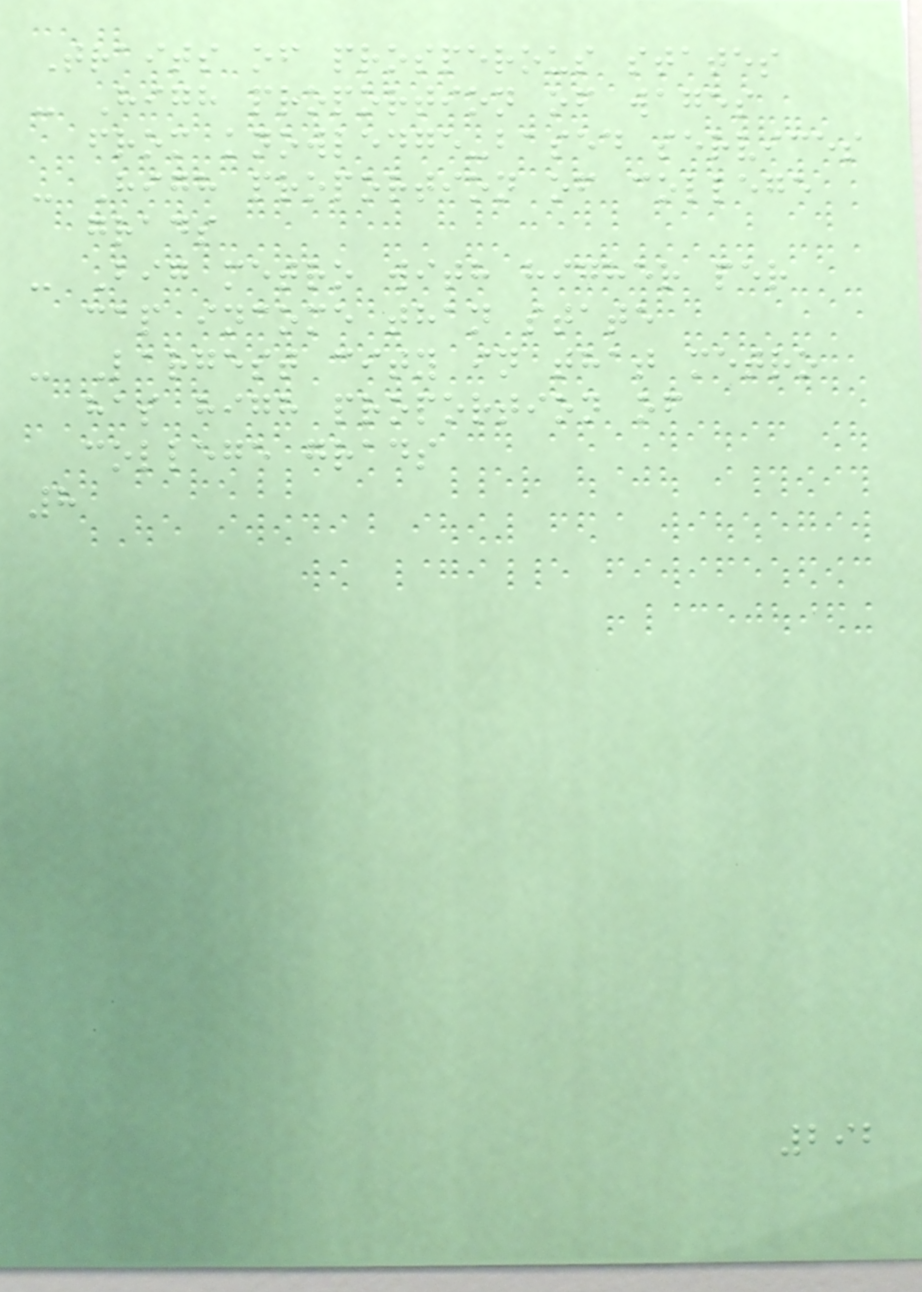Traits of prosperous states
- High proportion of wages
from knowledge-based services
- High proportion of college
grads
- Big metro with higher per
cap income than state
- Largest city in that metro
has high proportion of
college grads
8
292
